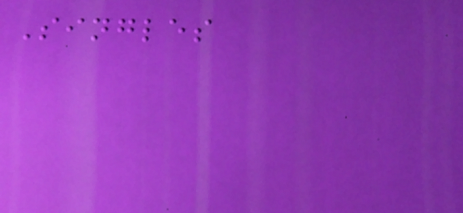Singles
